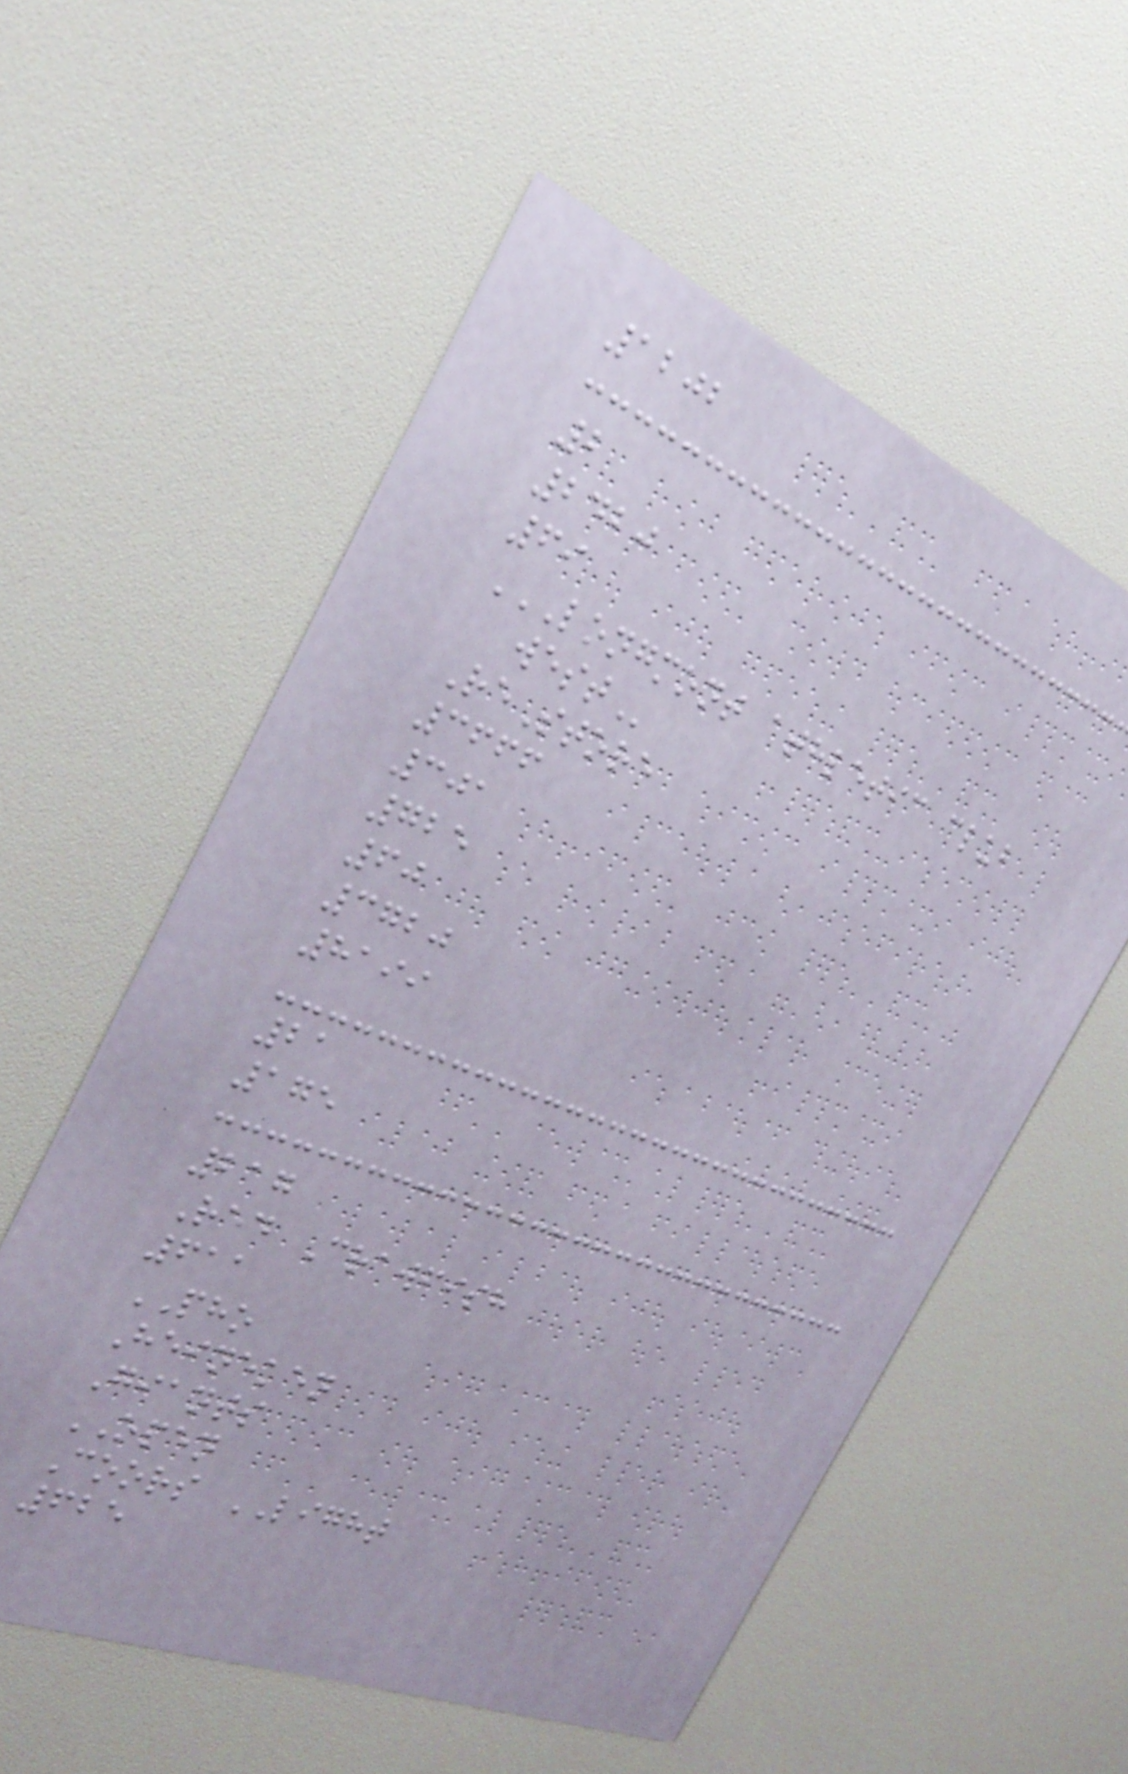1202
2
2420
69
LONGMONT ATHLETIC CLUB
WEST
ReStore
3666
301
725
60
3720
8199
21
175
217
Red Crawfish
611
PHO
Heineken
Giants
OPEN
Coors LIGHT
625
